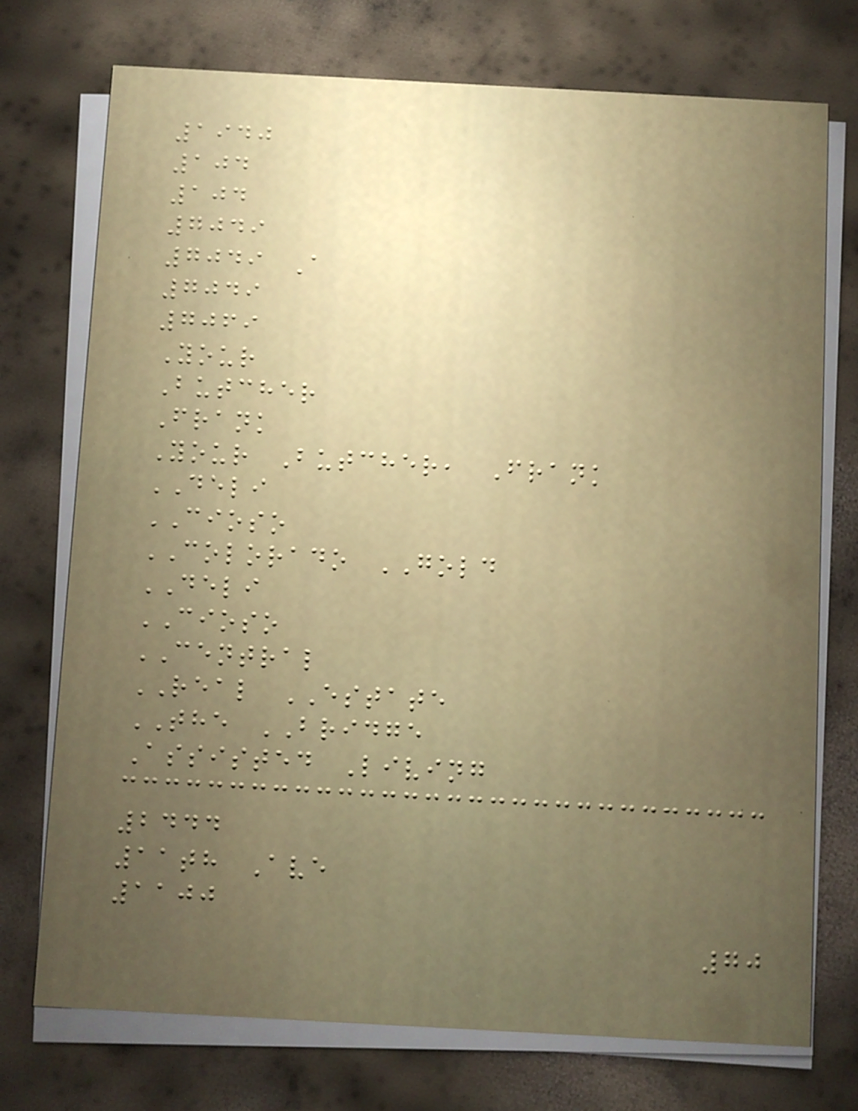1940
104
104
7049
7049 A
7049
7069
Your
Butcher
Frank
Your Butcher, Frank
DELI
CIOSO
COLORADO GOLD
DELI
CIOSO
CENTRAL
REAL ESTATE
THE BRIDGE
Assisted Living
2444
11th Ave
1100
70
